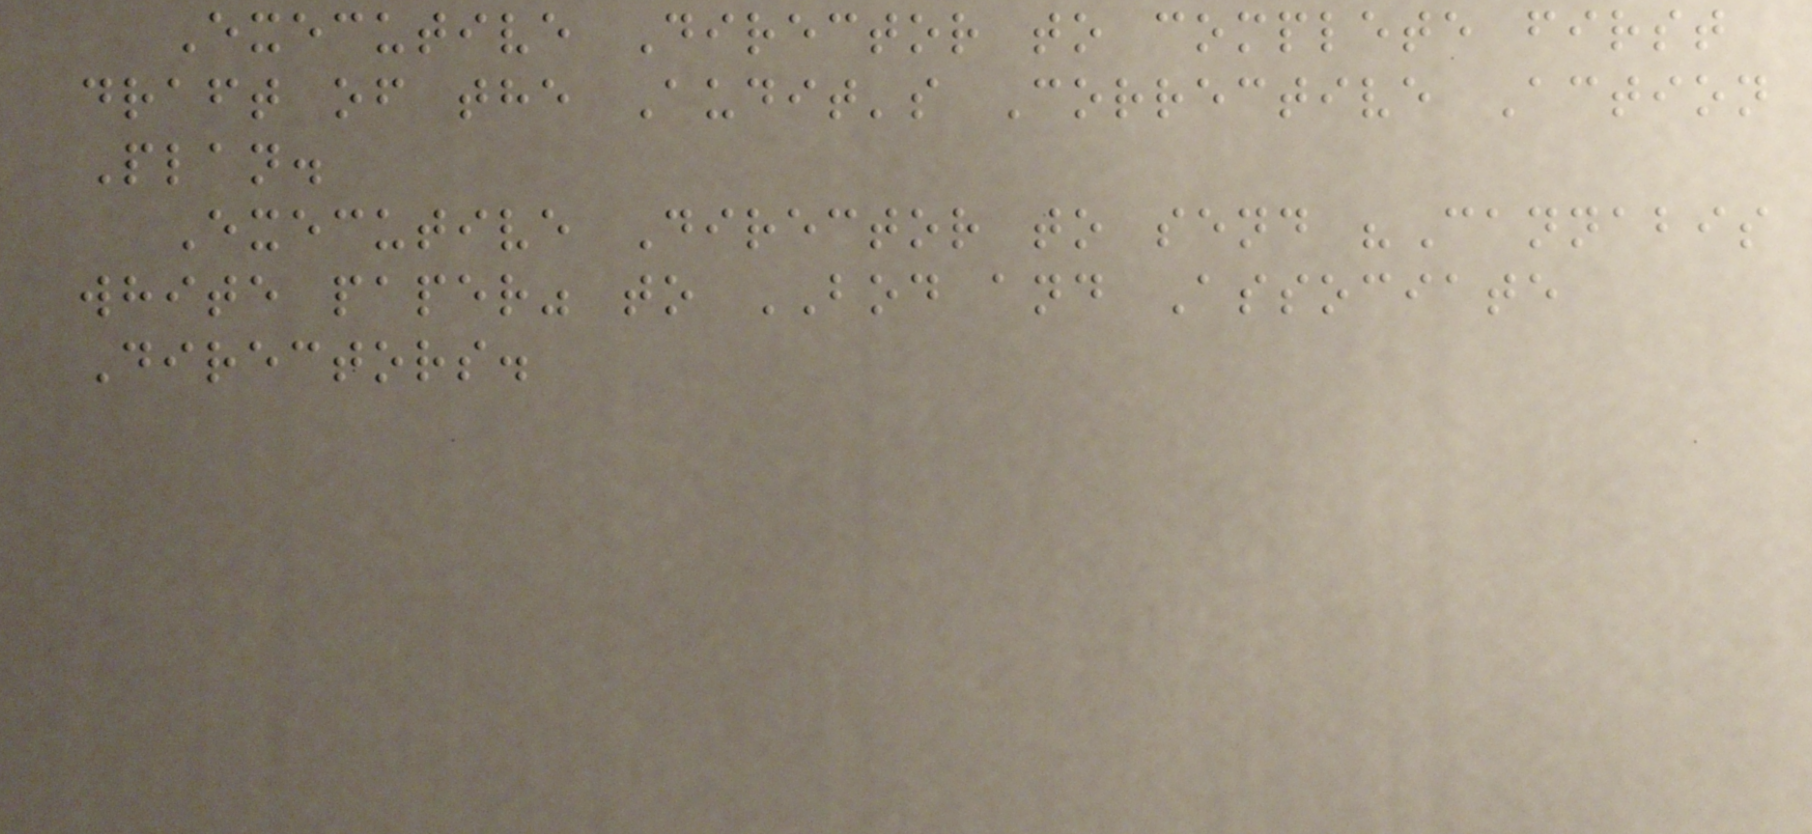Executive Director to complete first
draft of the Audit's Corrective Action
Plan.
Executive Director to send "Cannabis
white paper" to BOD and Associate
Directors.
